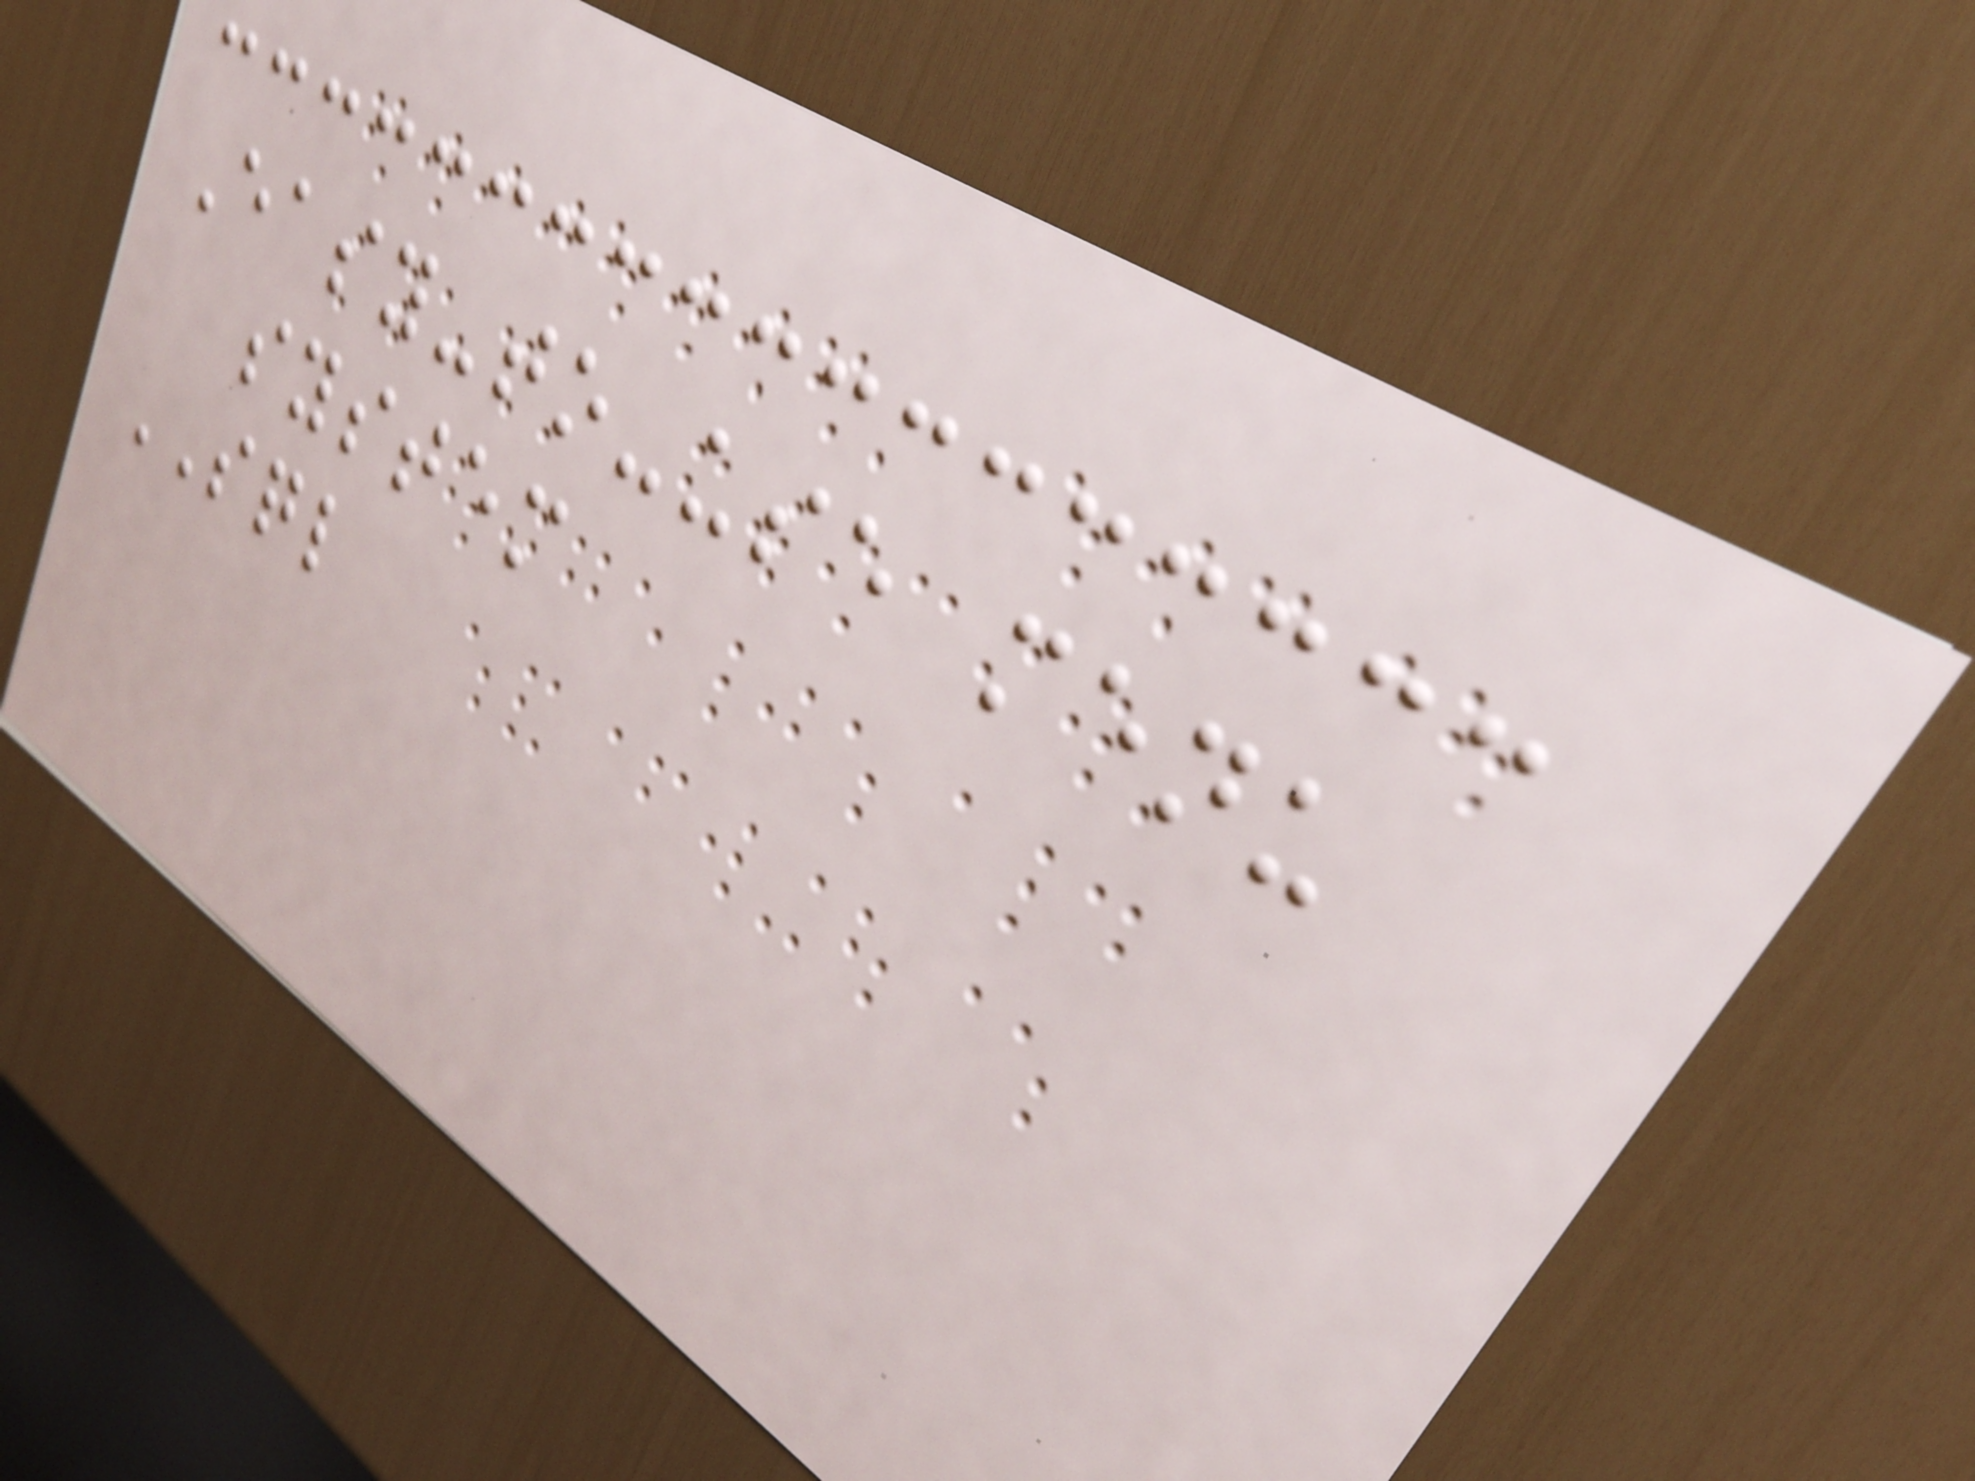Easy-to-use menu
system
SQL
